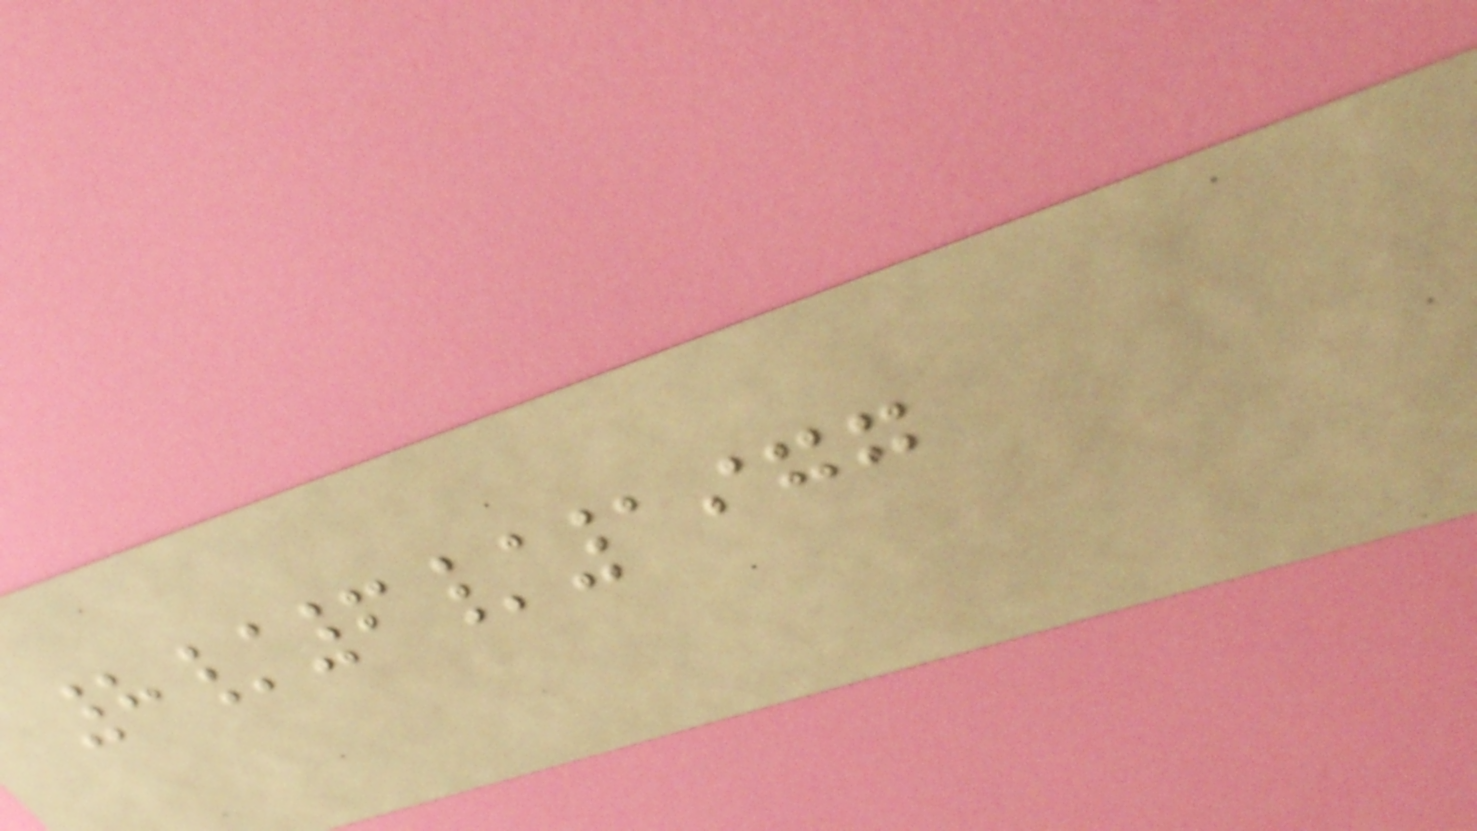8/6/1977
